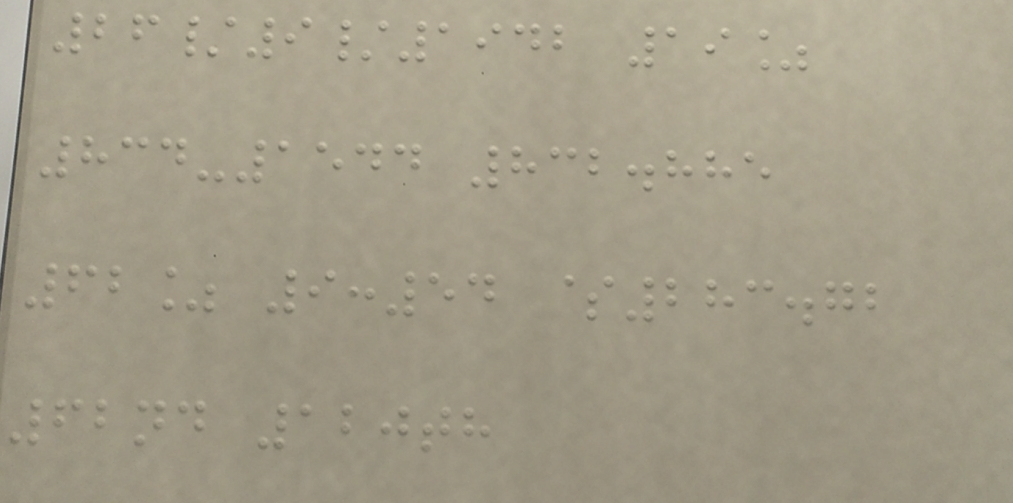26/9/1942 19%
834-1544 832.885
62% 9:54 $283.72
62nd 120th
